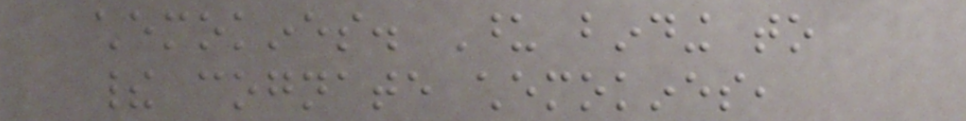chemokines. Upon binding to
their cognate chemokines,
